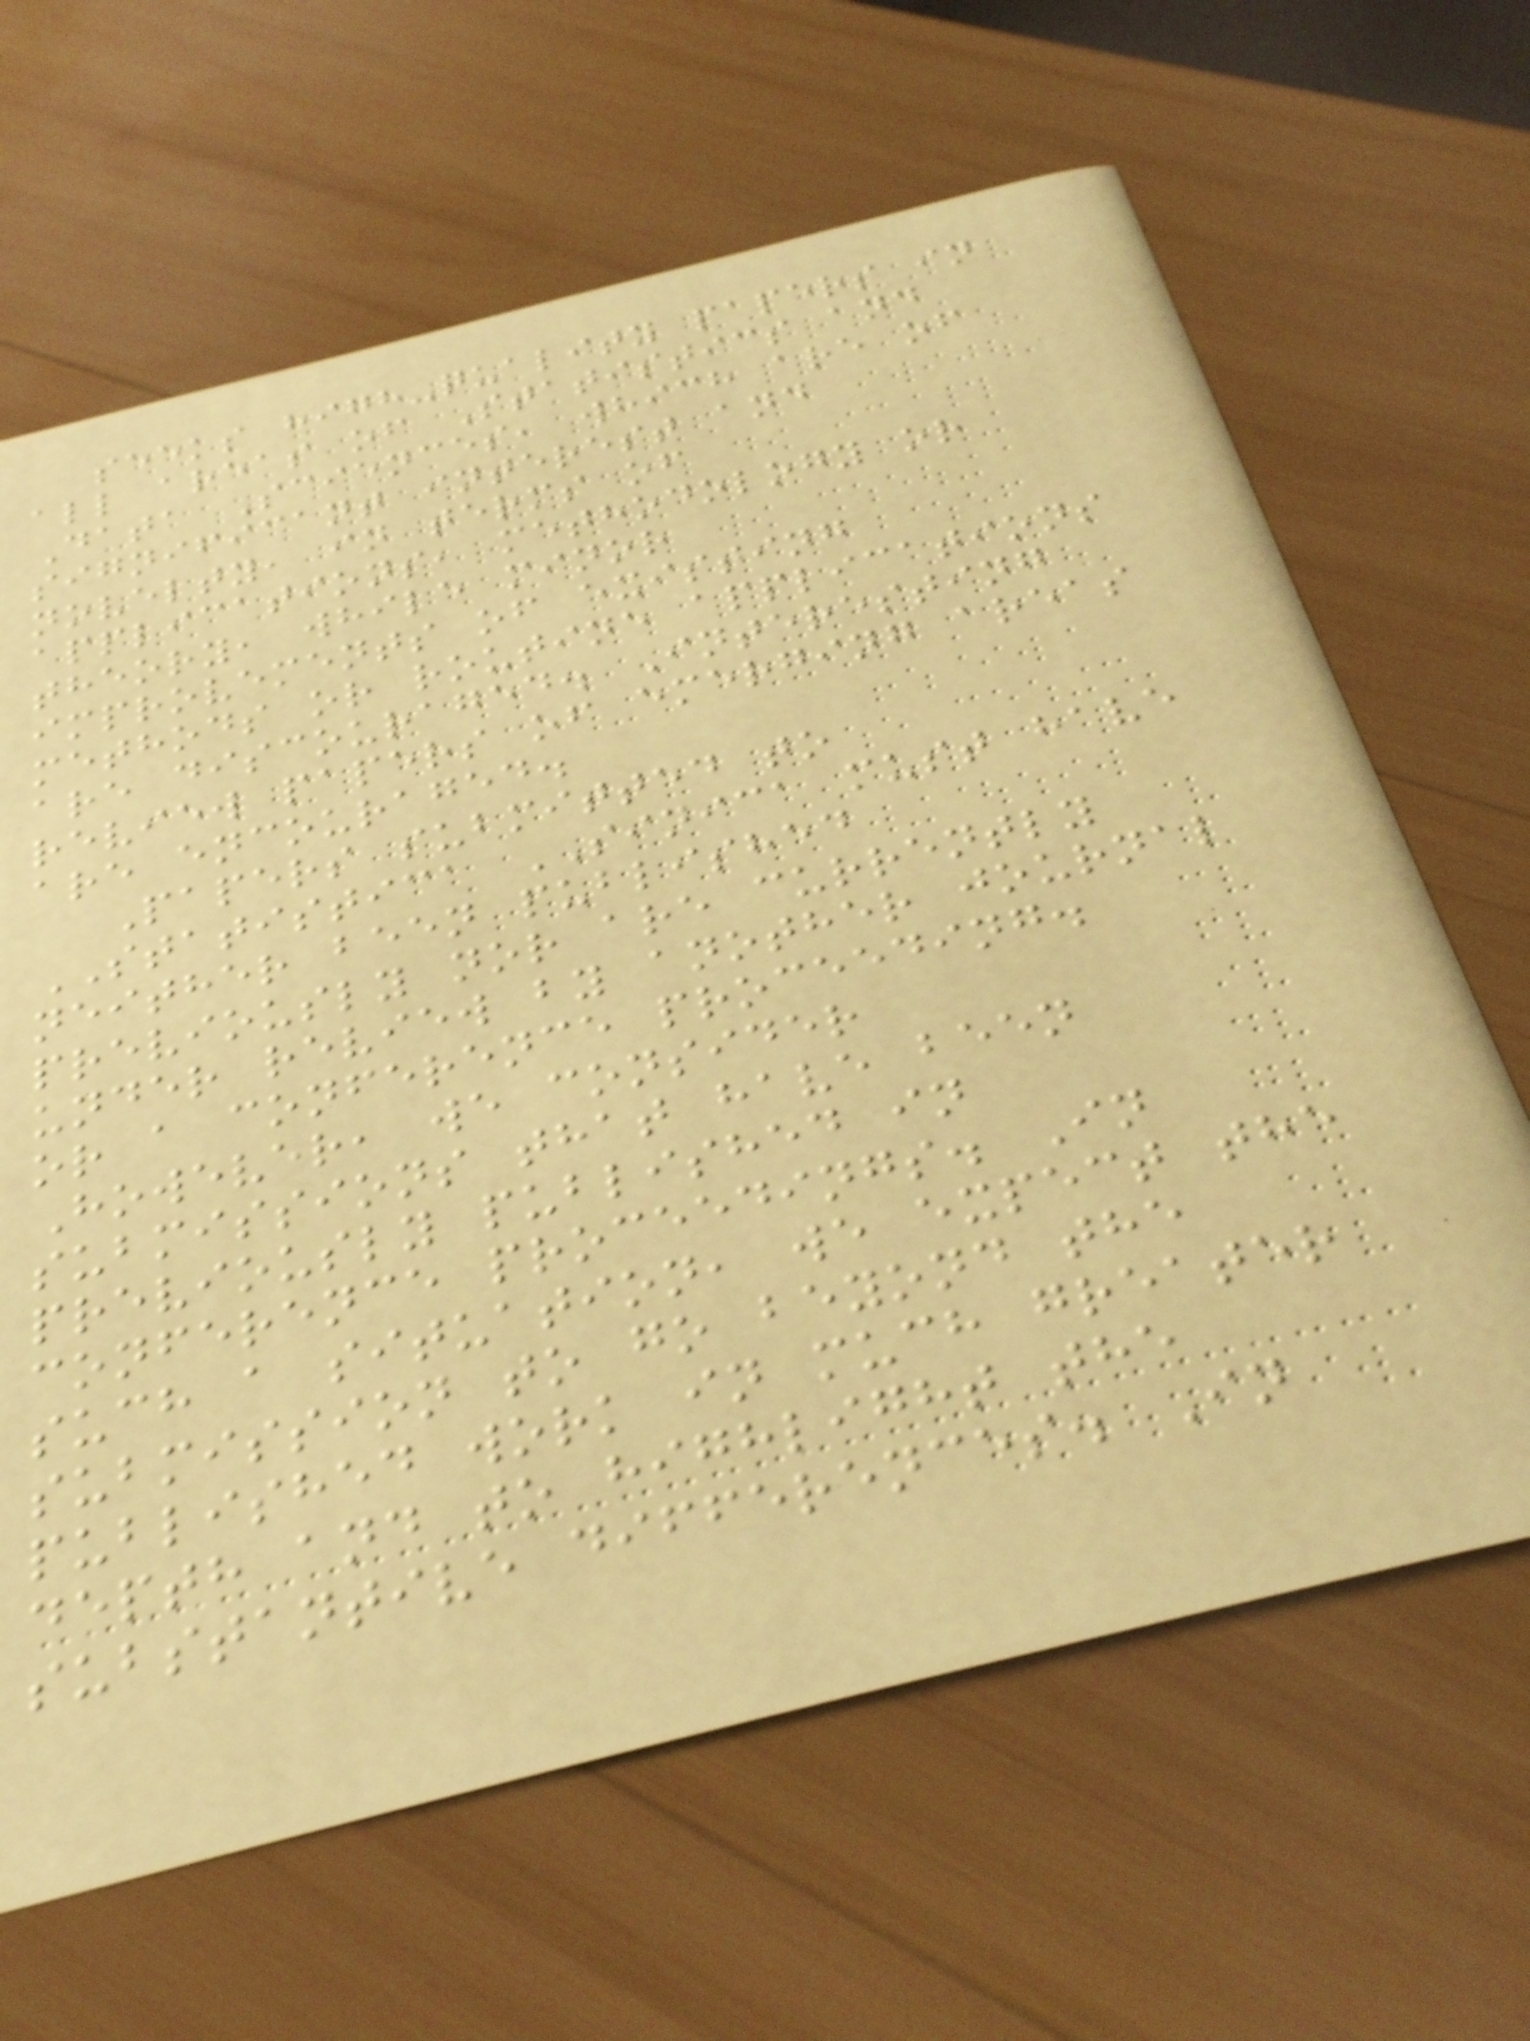seeks high-quality papers in
all areas of Statistics and
Data Sciences, which are of
significant interest and
novelty, in terms of
applications, methodology or
theory, while minor
improvements of existing
methods or routine applications
are discouraged. Interesting
review papers of emerging areas
are encouraged.
Papers submitted to
STATISTICA SINICA must have
neither been published
previously nor are currently
under review by another journal
or a conference proceeding.
However, we consider
submissions that have been
previously published in
conference proceedings. In
such a situation, we expect the
submission to go beyond the
published work in much greater
depth and to highlight the
substantive differences. In
